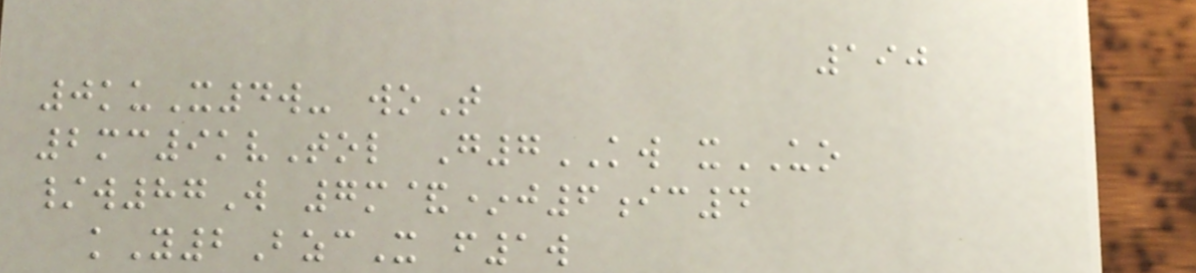190
0kuX4w- woT
2mc9kvTol G7KW xUO
/w87W 7m&*j6ic4
kY2BzcX f1w
